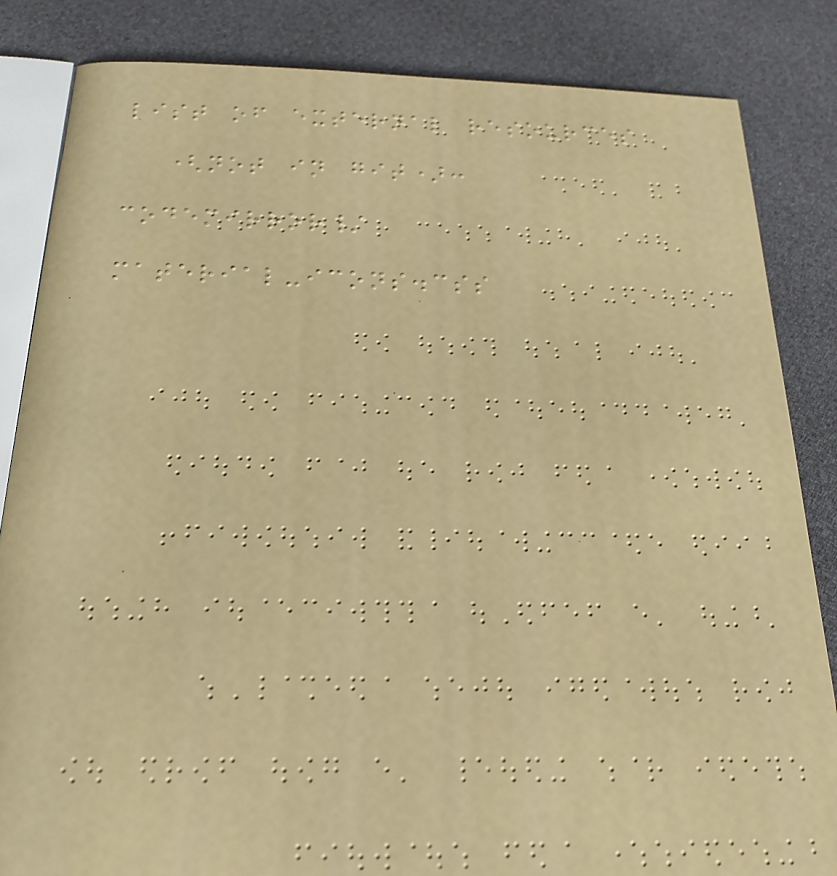list of external resources
(not in git):
codemirror/
material-icons.css
